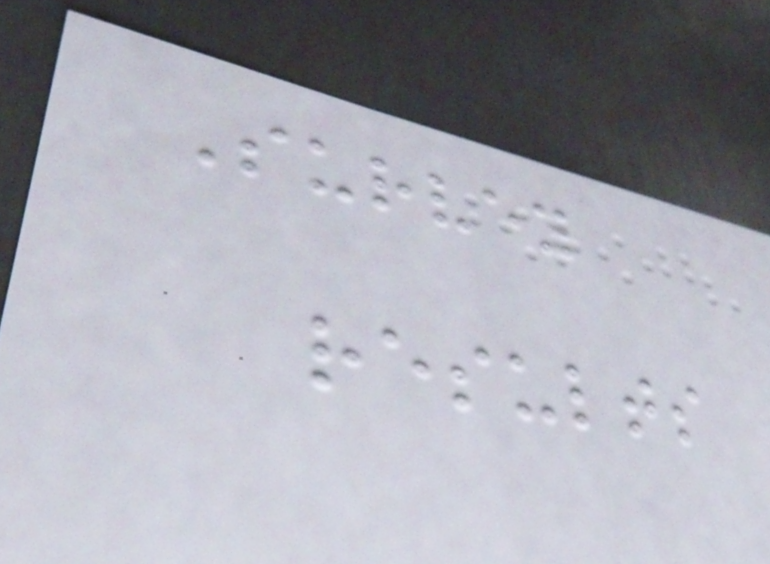Survey
results
